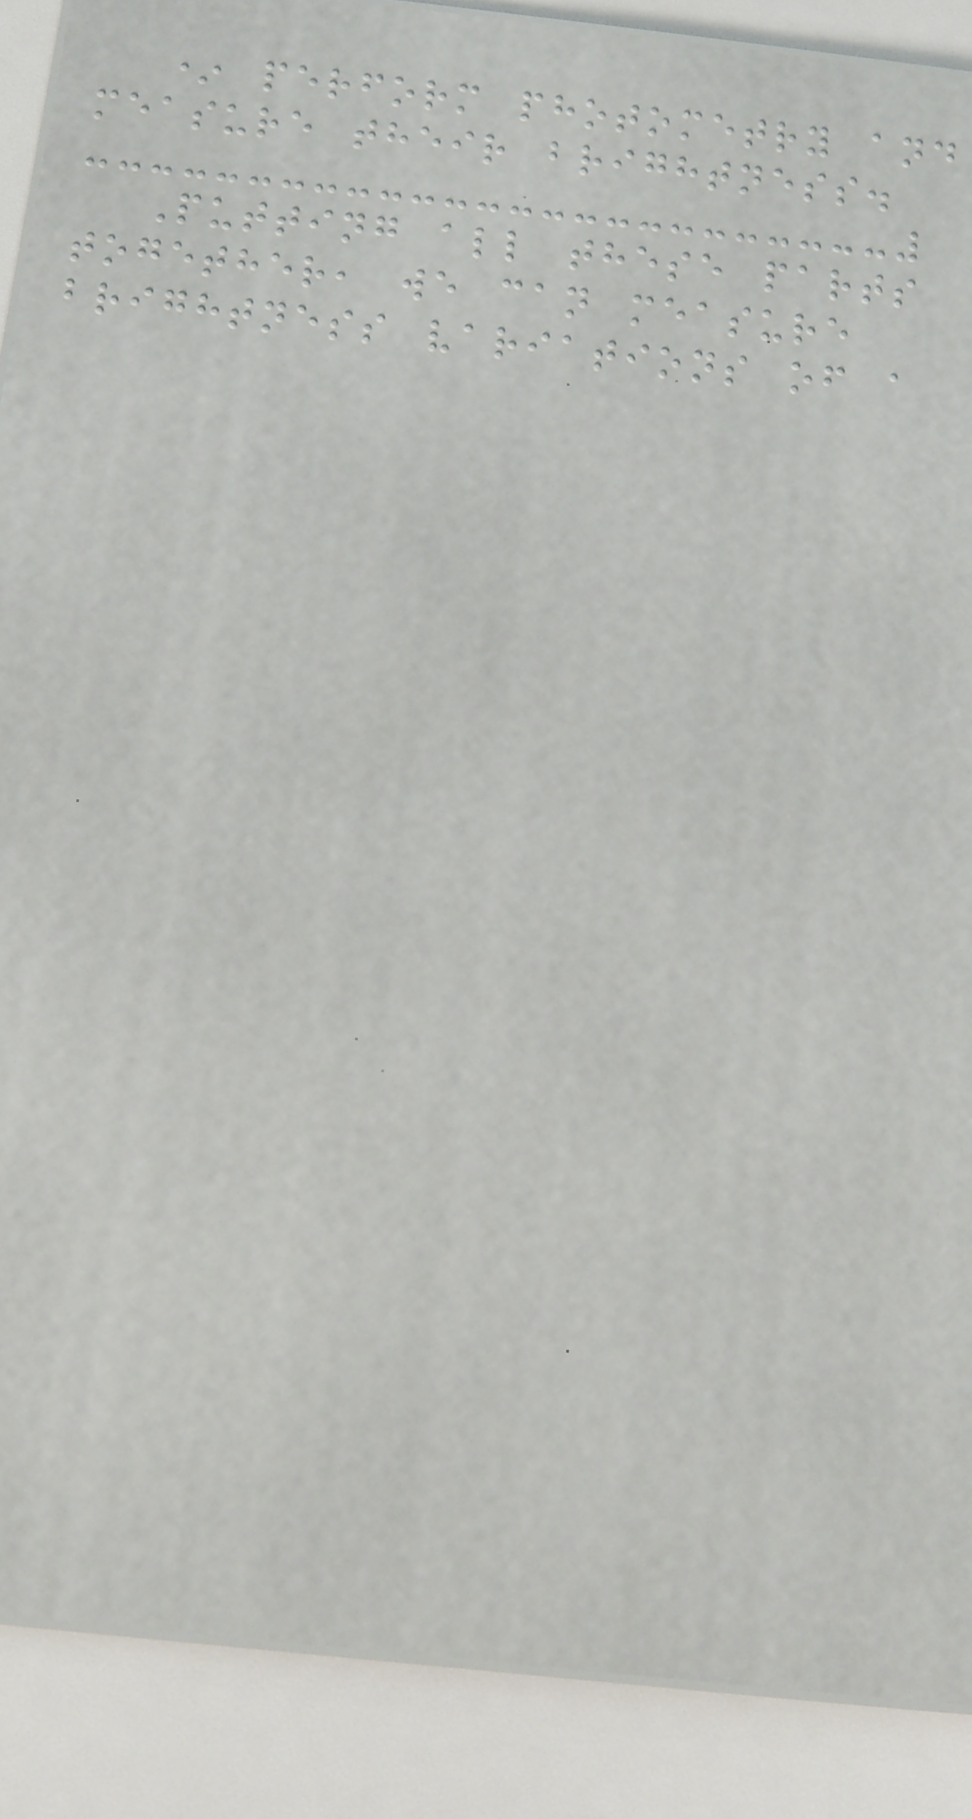* perform photometry and
measure their brightness.
Putting all these parts
together, we can measure
brightness variations of a
